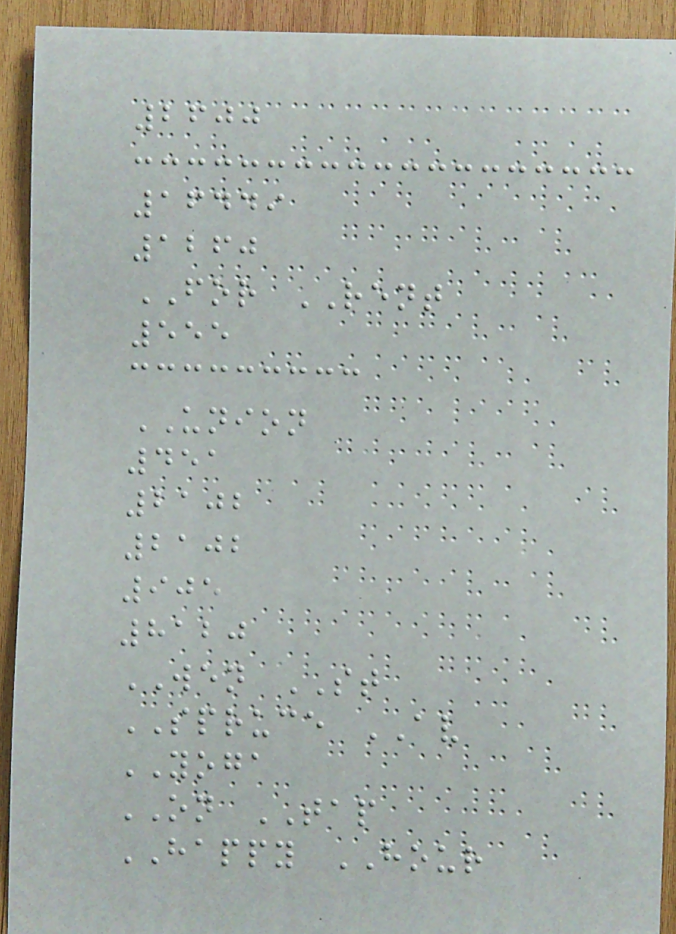2600
16449
1260
FOR RENT
555
UNION
451
2102
2102
905
8120
WEN ST
SPRUCE AV
YOGA
ON TAP
HAPPY HOUR
